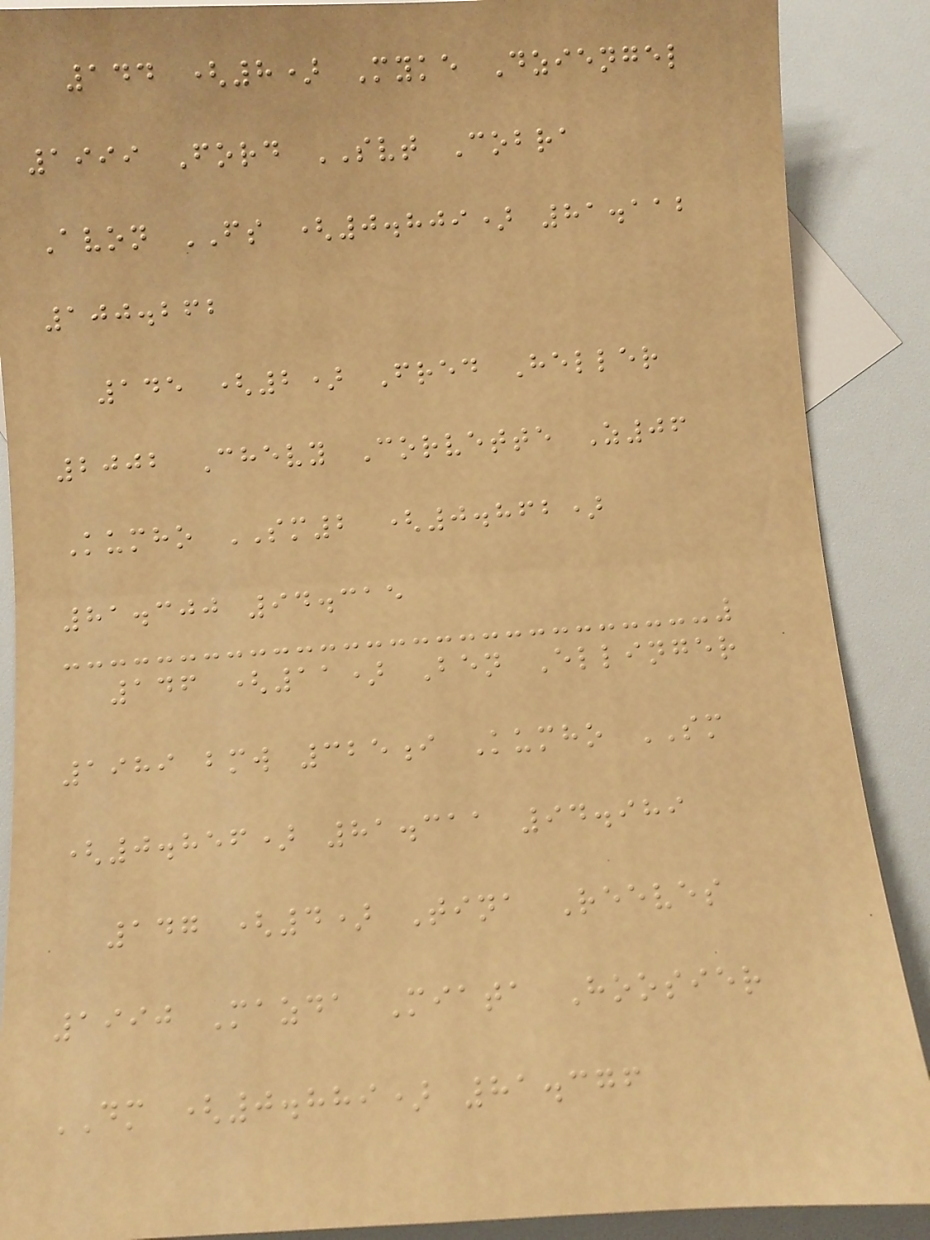144 (8) Myke Dziengel
1999 Ford SVT Cobra
Avon FS (0.809) 81.112
100.262
145 (2) Fred Heller
2002 Chevy Corvette Z06
Kumho SM2 (0.862)
81.300 94.315
146 (11) Ben Ellinger
1989 bmw 325i Kumho SM
(0.856) 81.311 94.989
147 (4) Tina Reeves
1990 Mazda Miata Hoosier
DM (0.889) 81.376
